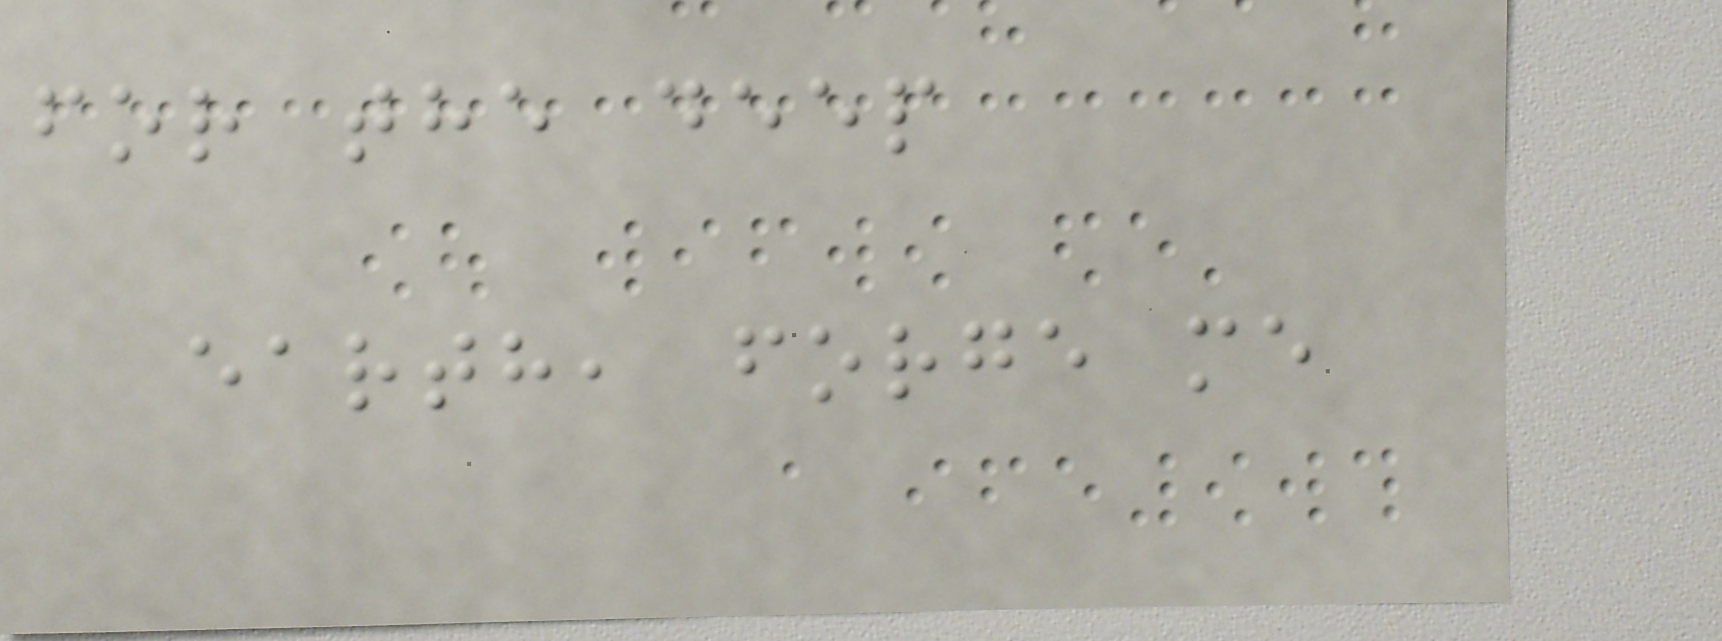for the deep
earth, forge me
